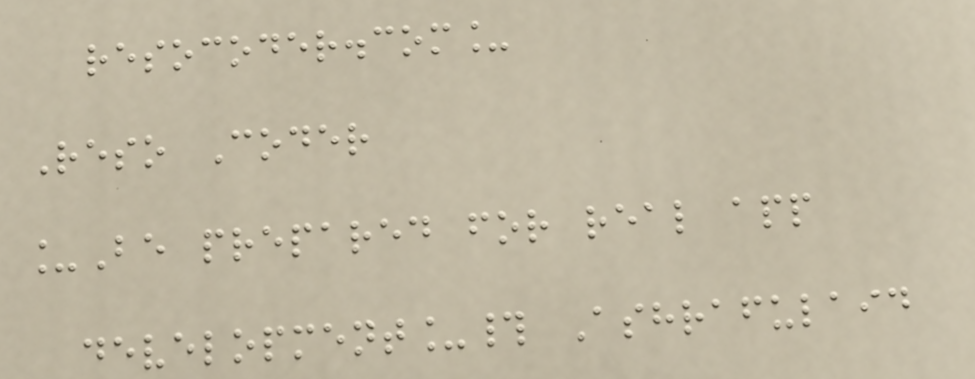resocoder.com_
Reso Coder
_Be prepared for real app
development_# Ashrafulaid
